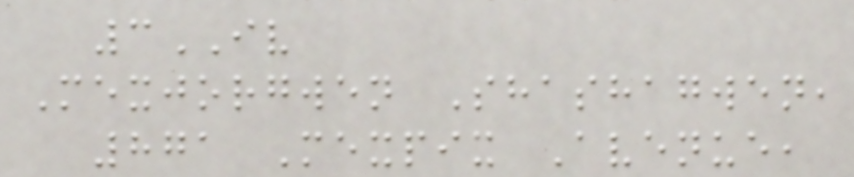3IV
Mexjorgwen Shashagwen,
871 Mexpix Avenue,
